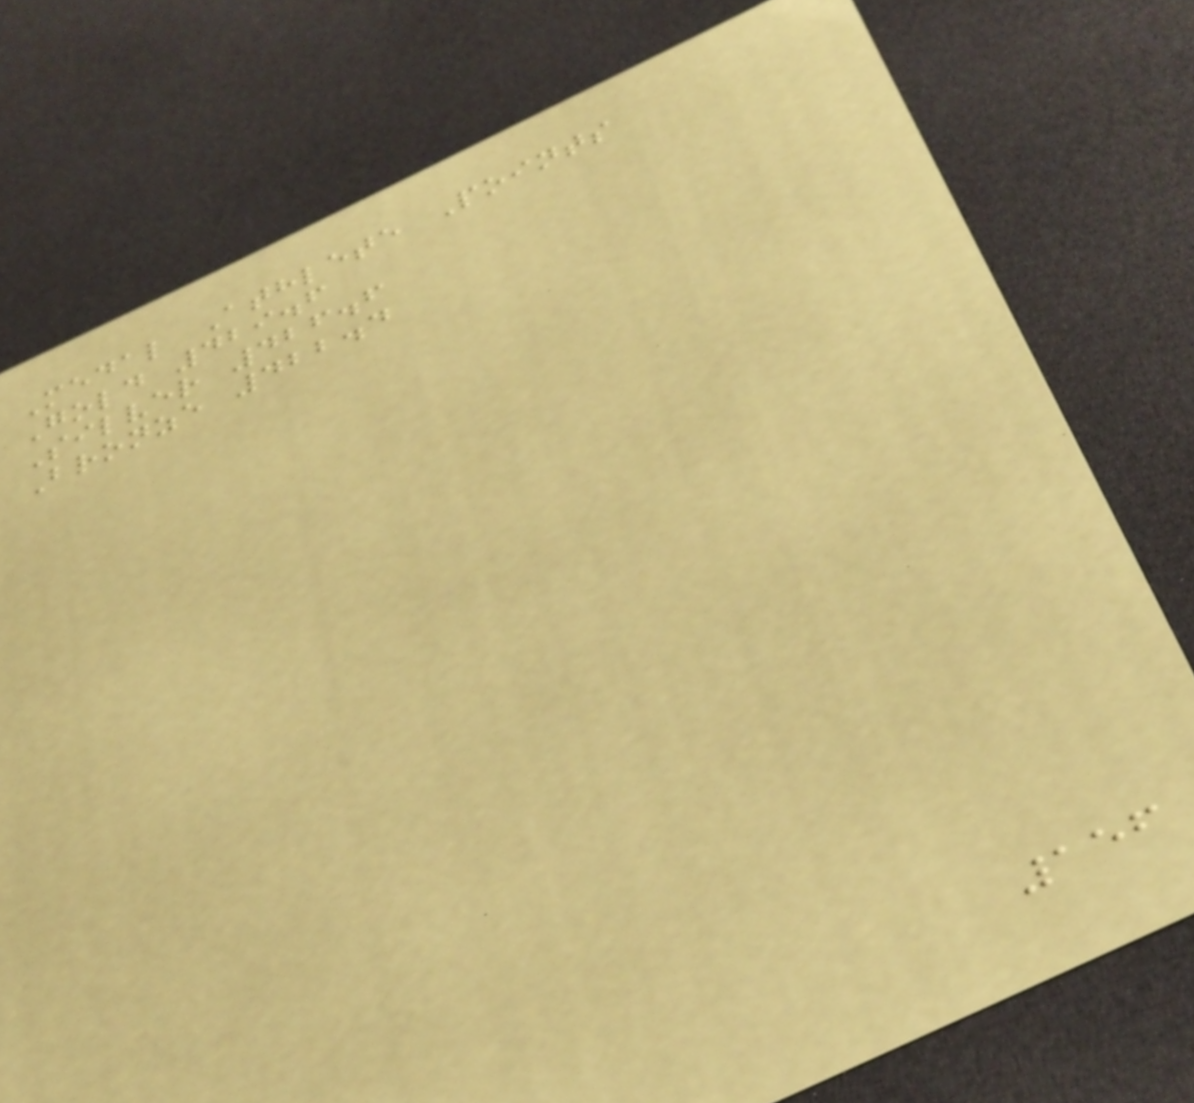Medal Athlete Points
Gold 429.6
Silver 426.6
Bronze 422.4
156
